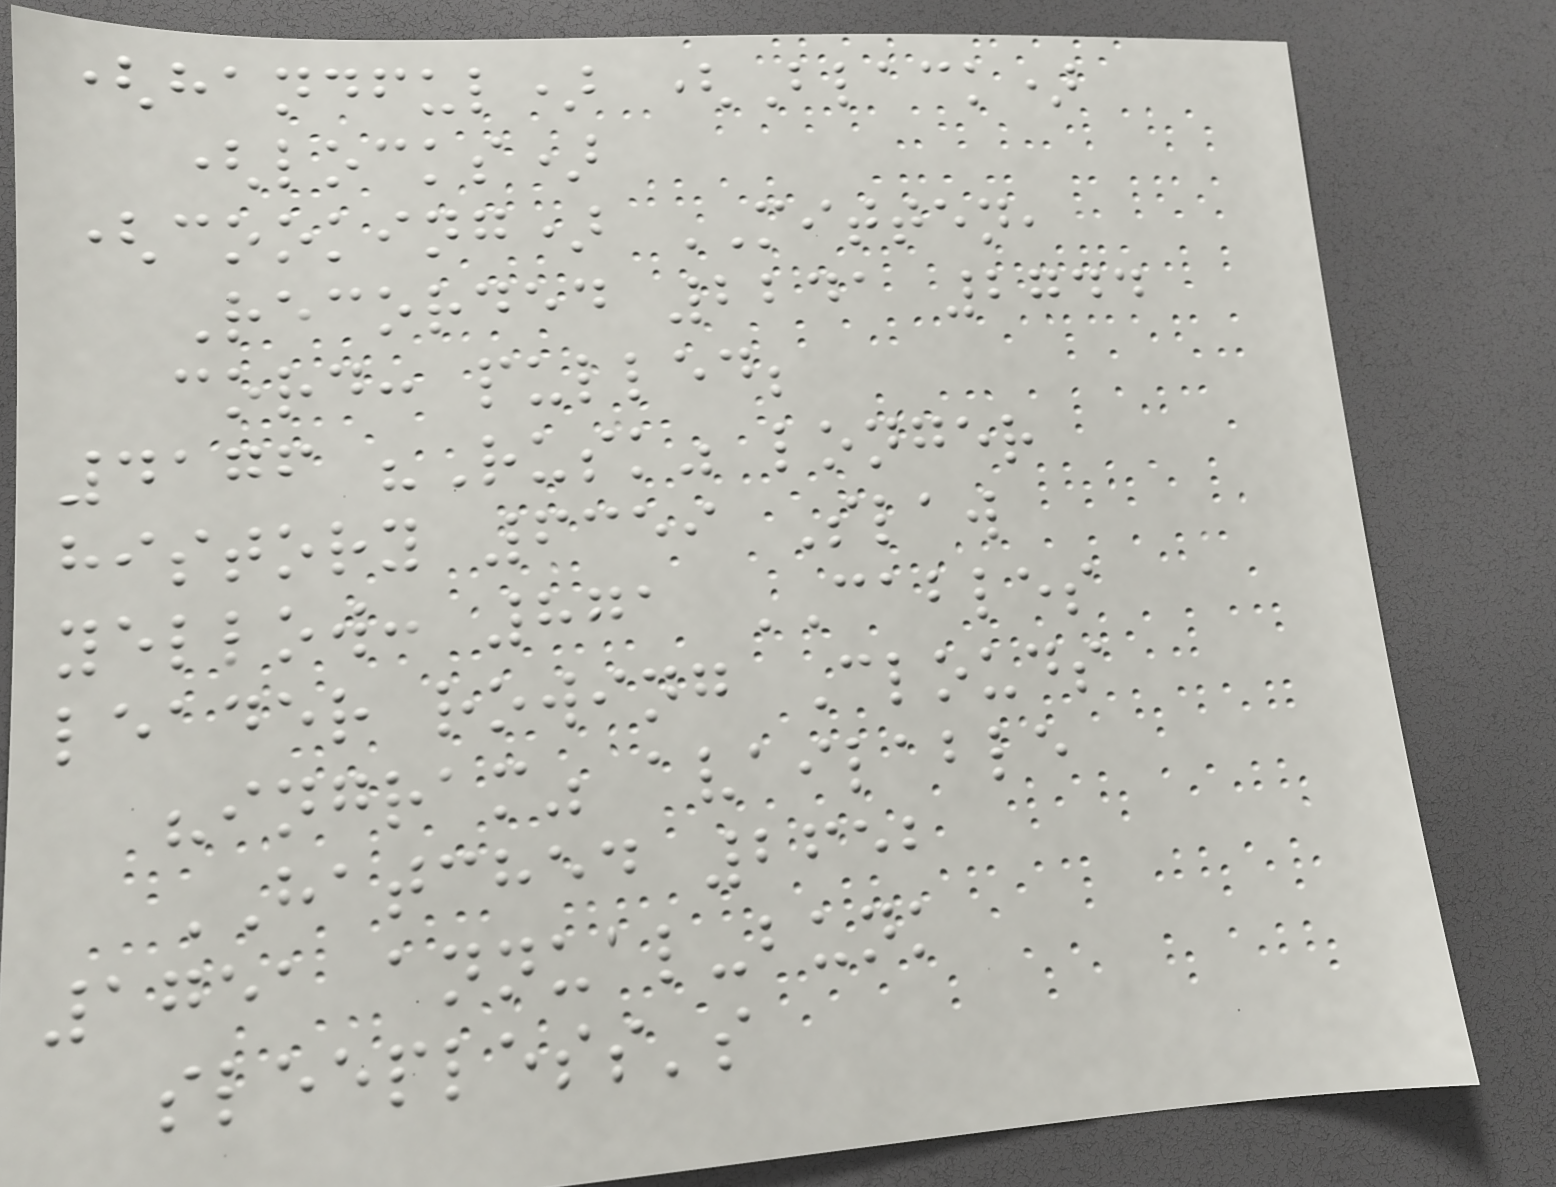(handful) (Black)
(locks)
(cooking) MITTEN,
Recorded 2241 2744
cord: pulled;
4176 "Rusk" longer
history 6359 Slaw
yellow: 871 CABLES
leader rowing Clouds
"ingram" available
HATCHED 2652
1751 annual-bunk
sleepless's
